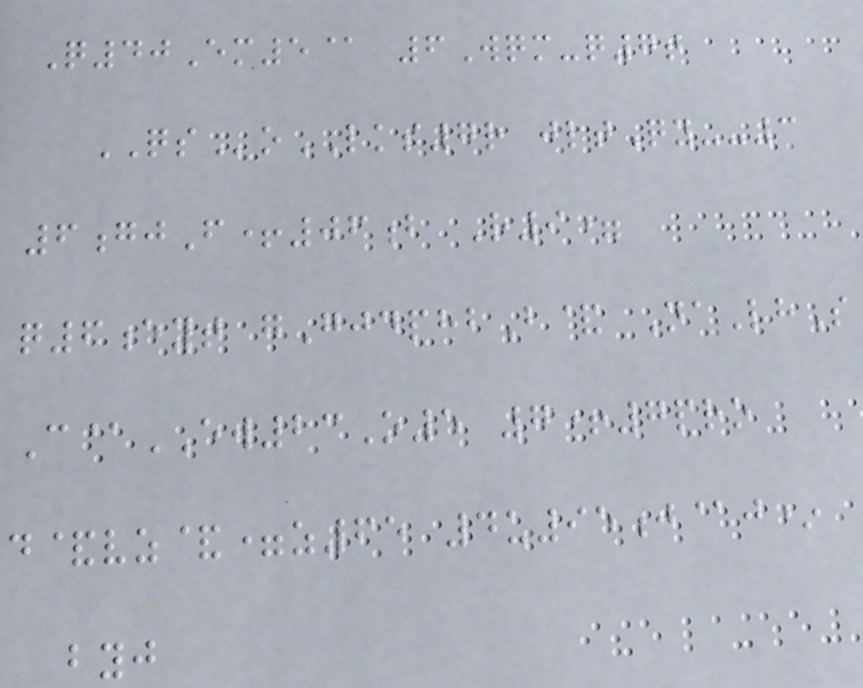Q40Em5@ 6Wqm-q7t
QSoLKS7r jltQy--3
6gjF+06b R9=
q6eyt gGjdphbB& NaLhS
C@EW23O5 7+7pro
d&vz&=z65 4u95j@j*
byj
